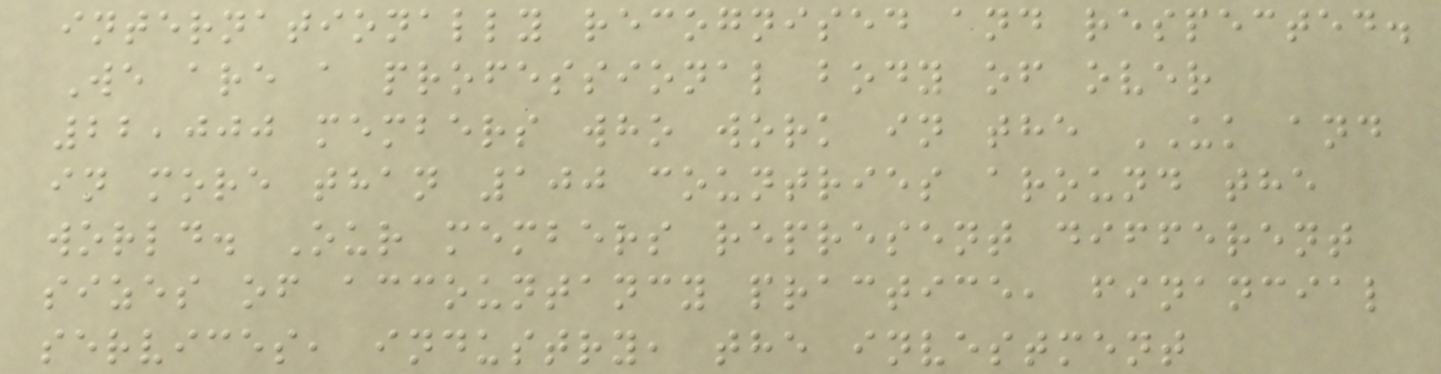internationally recognised and respected.
We are a professional body of over
22,000 members who work in the UK and
in more than 100 countries around the
world. Our members represent different
sizes of accountancy practice, financial
services, industry, the investment
